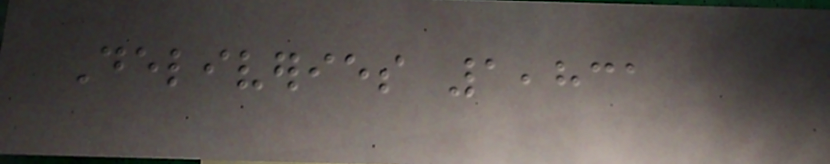Deliveries 1,831
